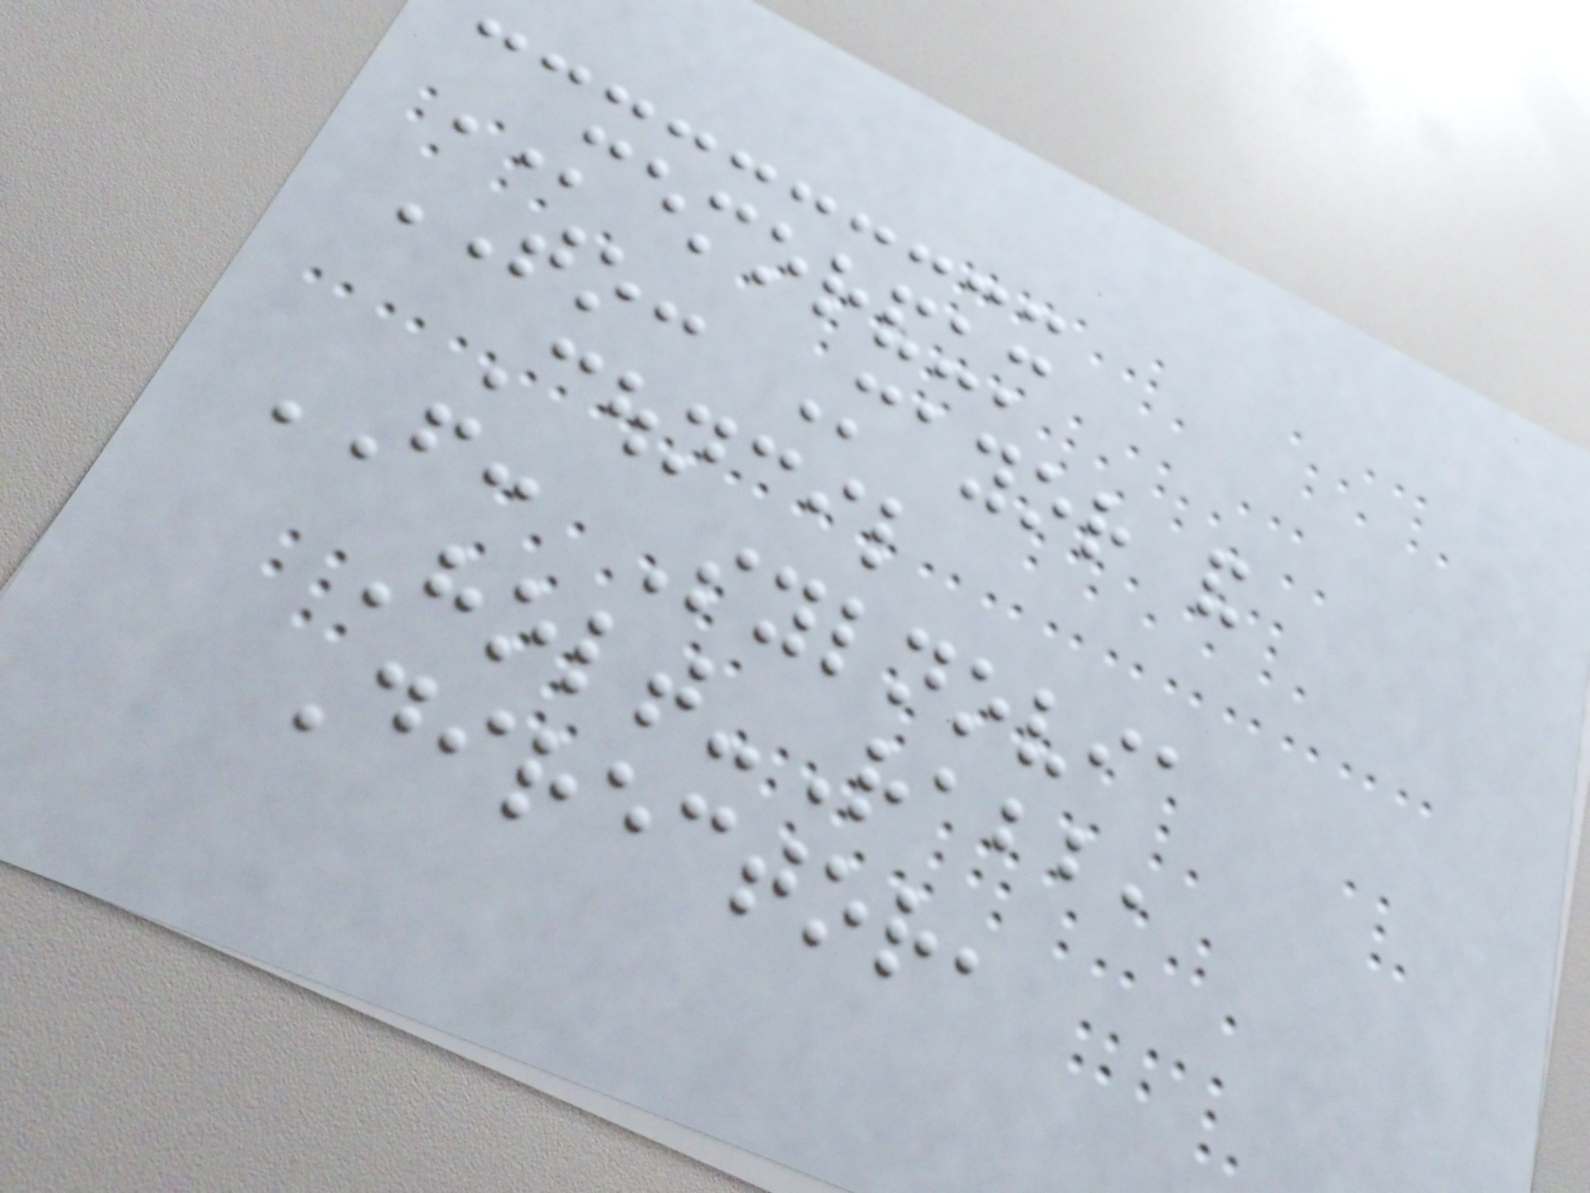MEMORANDUM
TO: Mayor and
Council
FROM: Sylnovia
Holt-Rabb,
Director,
